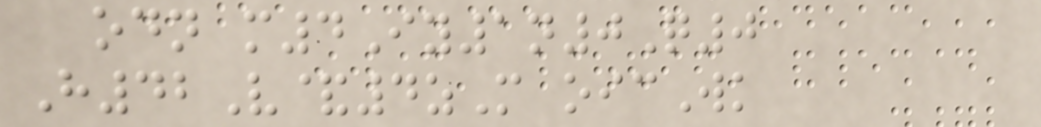odn m4Iy1n0Q0
H42V&4zM oicWk
